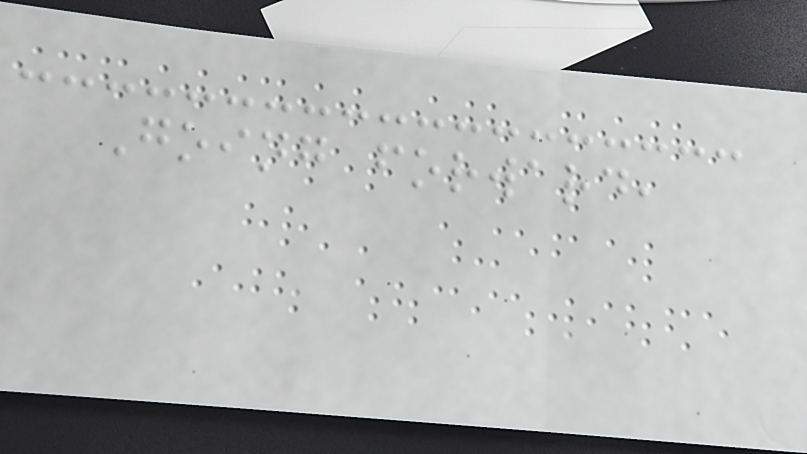Going forward,
